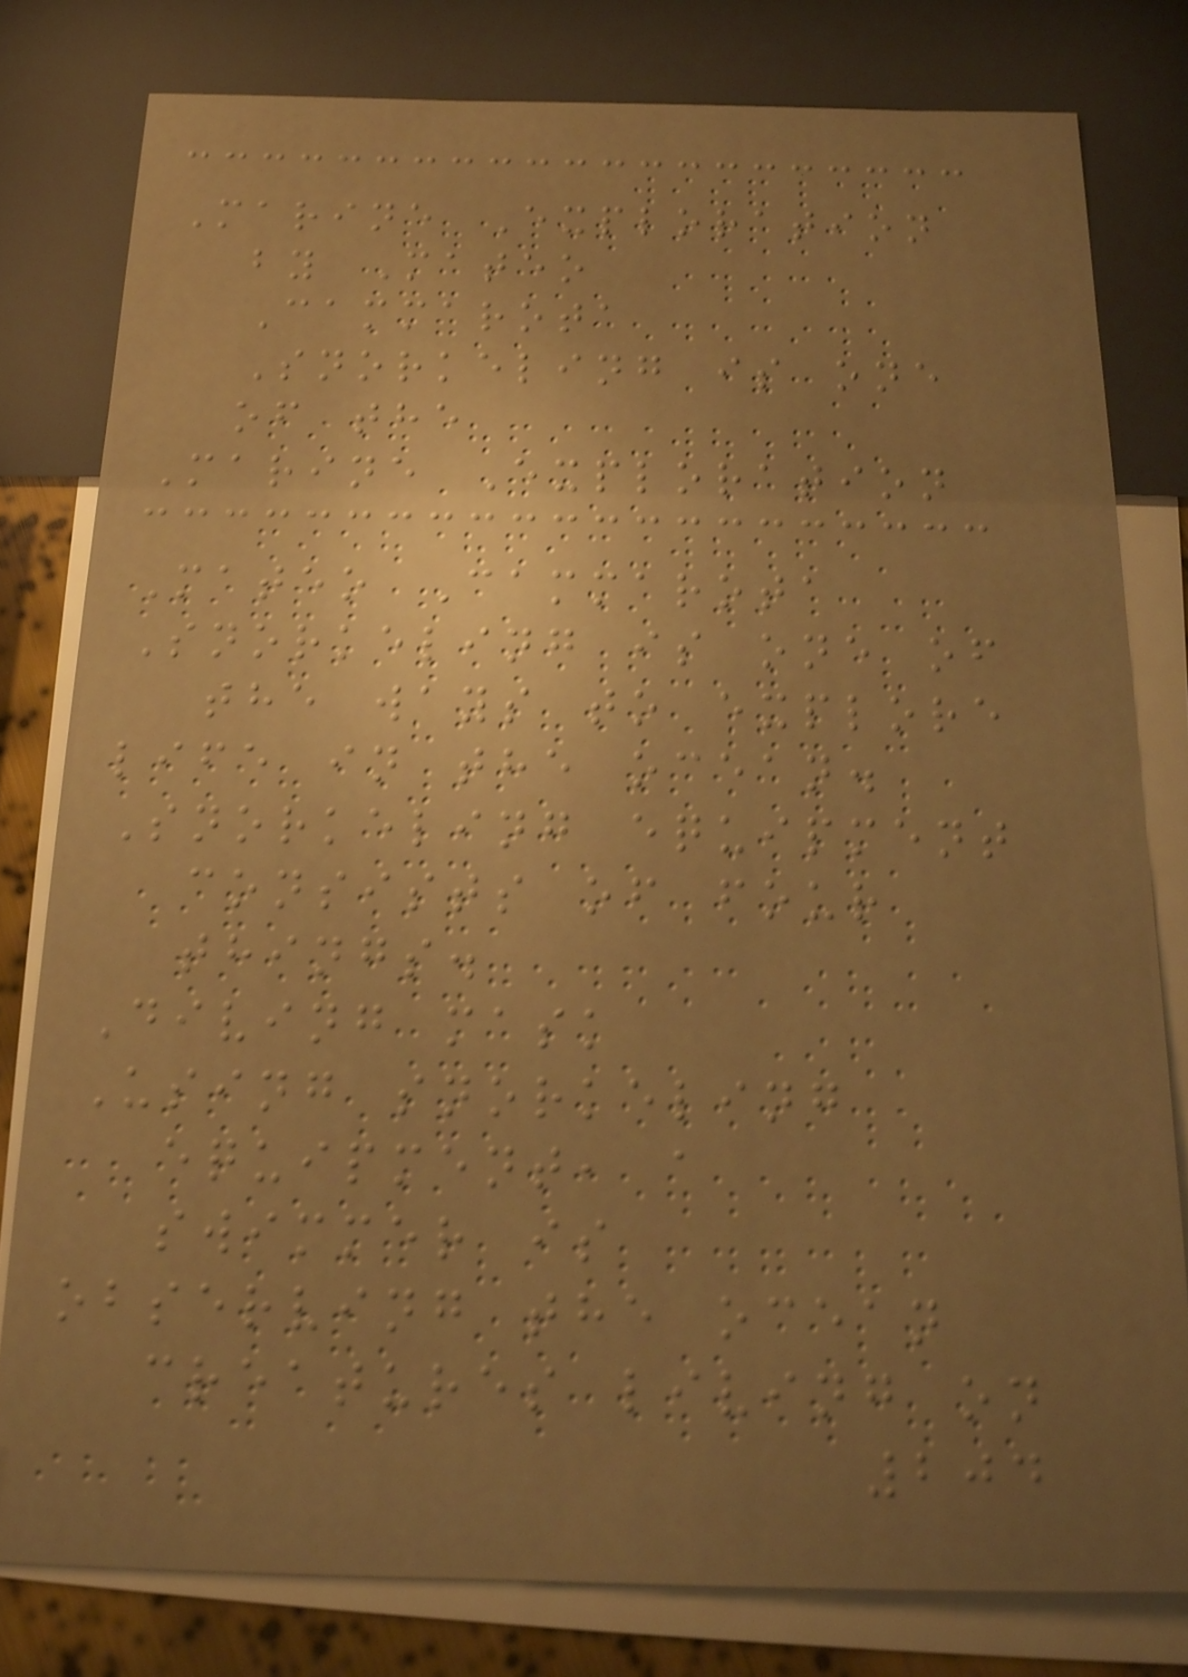Marine Exploration
by Mateo
Cammarota
Snorkeling is one
of the
Marine Exploration
Mateo Cammarota
Snorkeling is one of
the ways to explore
life in the ocean.
Snorkeling equipment
consists of four
things.
Diving mask
Using snorkeling
equipment, a
swimmer is
observing the ocean
creatures living on
204
